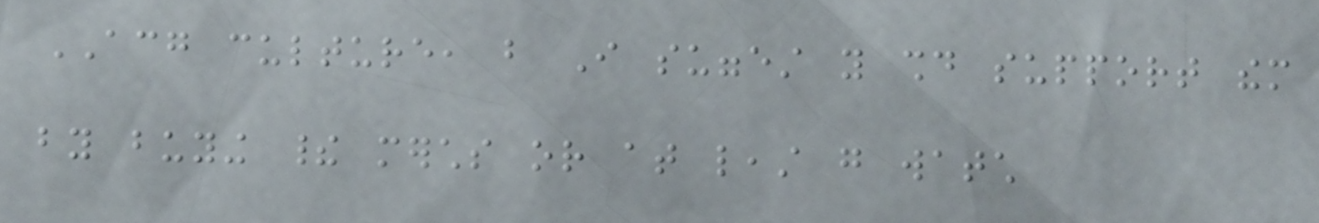ACG culture, but I suggest you should support them
by buying their merchs or at least go watch
